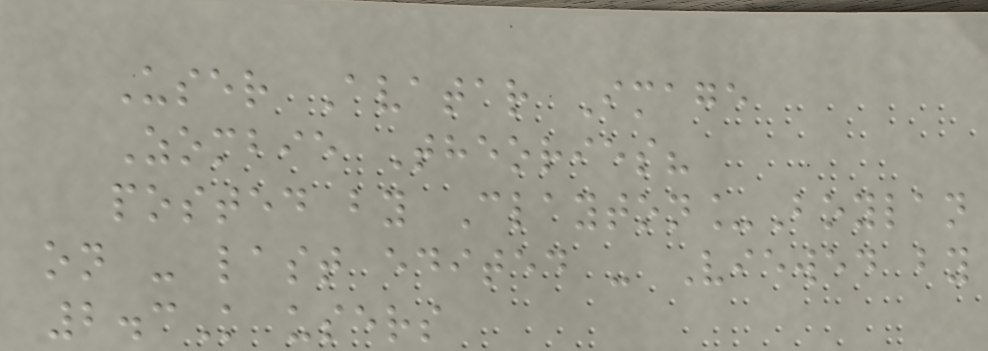User Avatar Image
Zombie Theories?
posted by Clayton_Boylan
on - last edited - Viewed by
2.3K users
